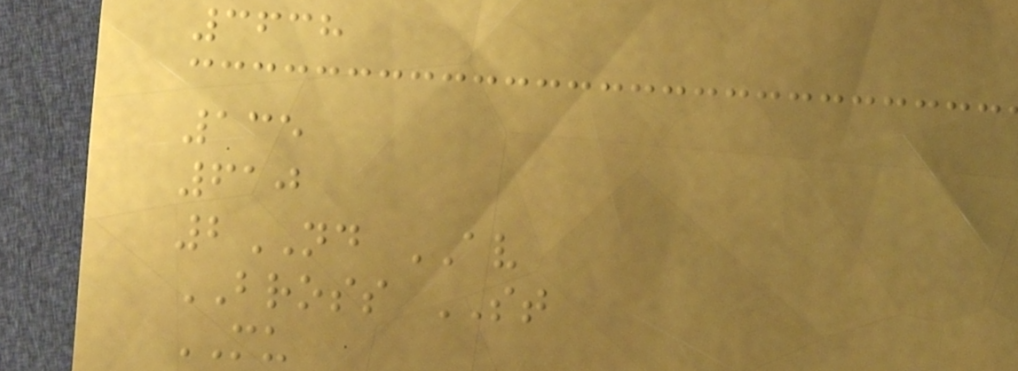3638
135
610
2ND AV
BROSS ST
MU
